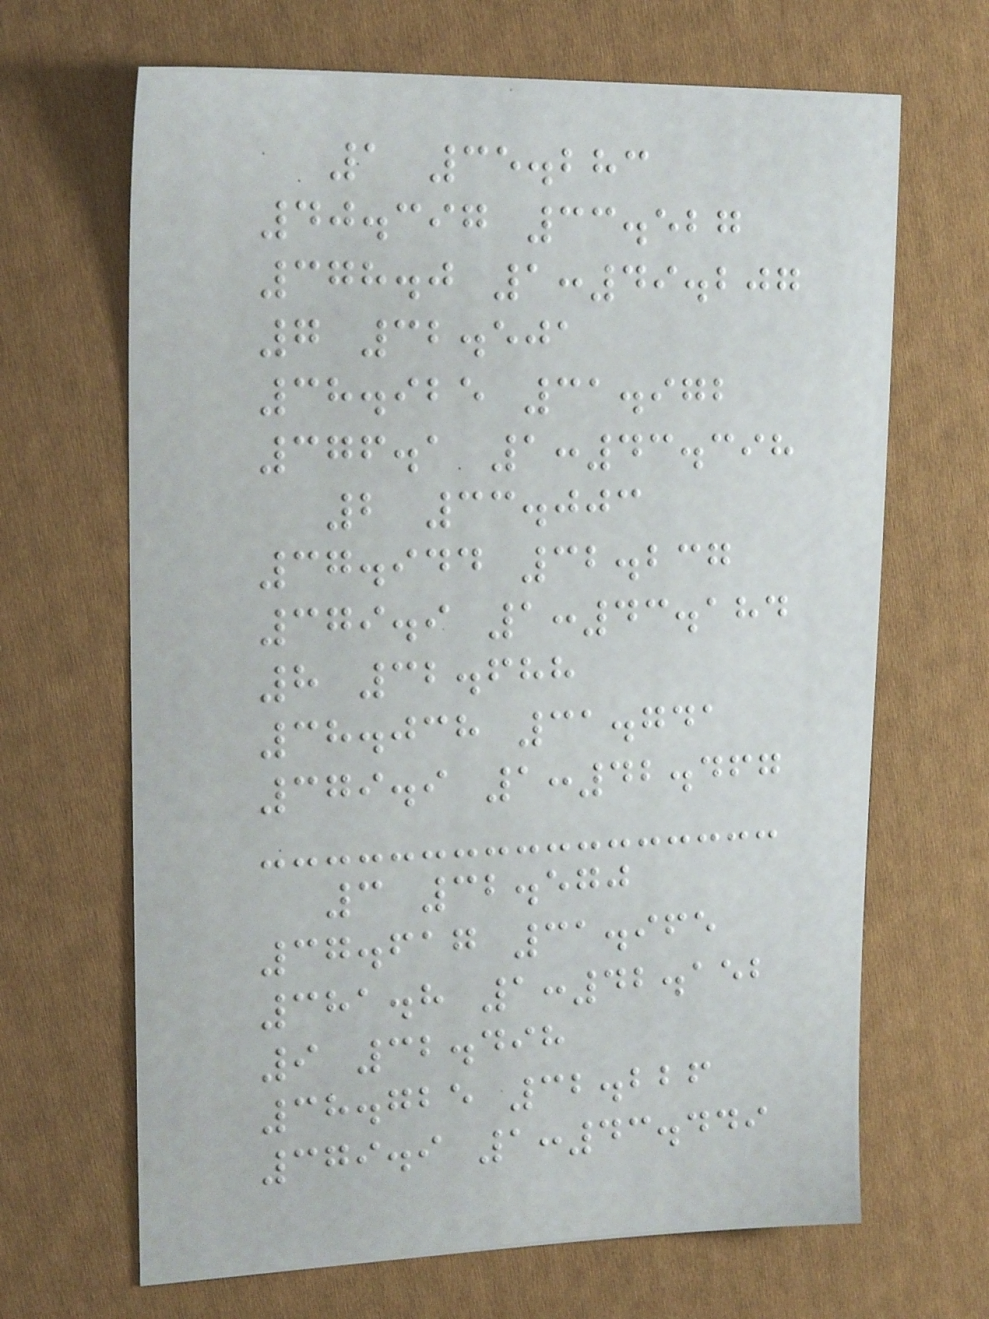1 35.283
40.397 33.527
378.0 1:49.207
7 32.501
38.925 31.972
376.1 1:43.398
2 33.003
37.944 32.237
379.9 1:43.184
8 32.688
38.038 31.741
379.9 1:42.467
3 32.570
37.617 31.965
381.8 1:42.152
9 32.498
38.725 32.226
379.9 1:43.449
